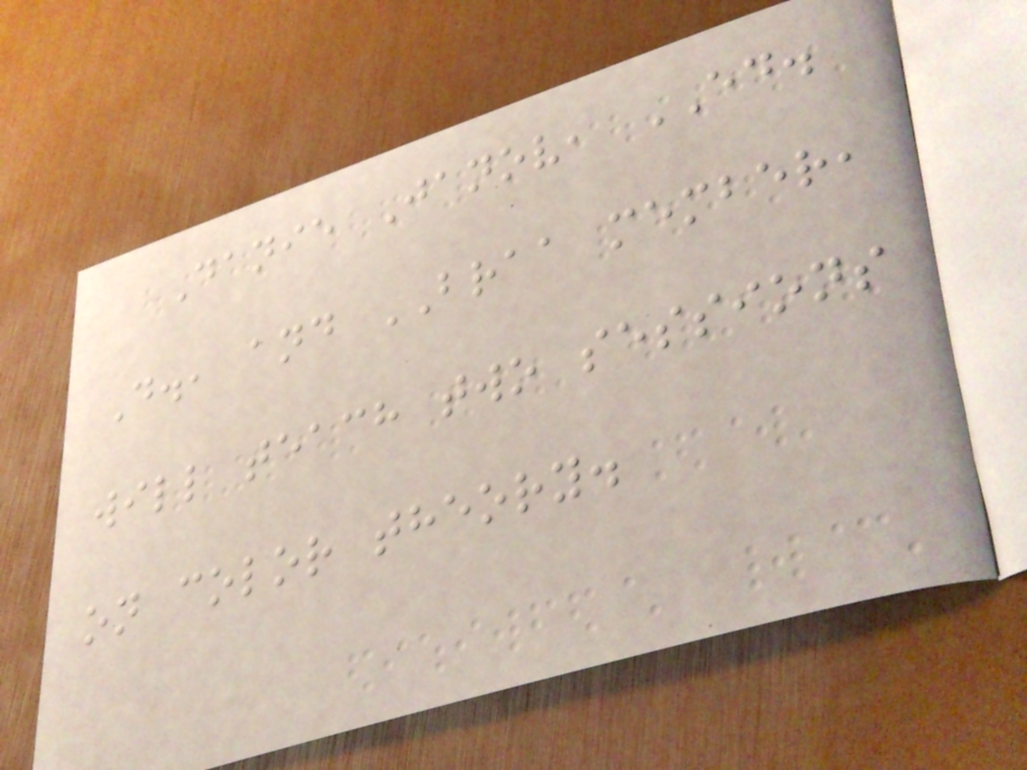Danie Janov, ED.
D., and BRAA member,
will teach two sessions
on color theory.
